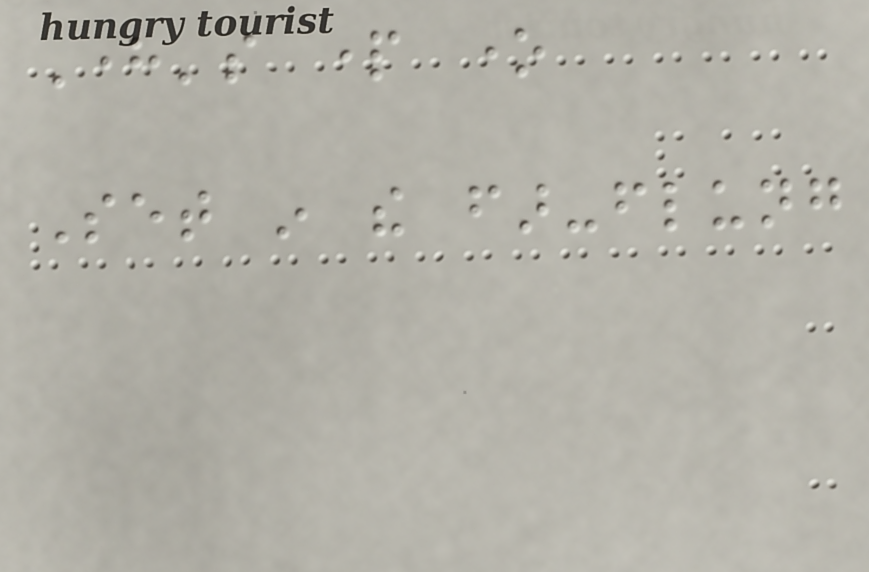Here's part one
Set in the far-flung
